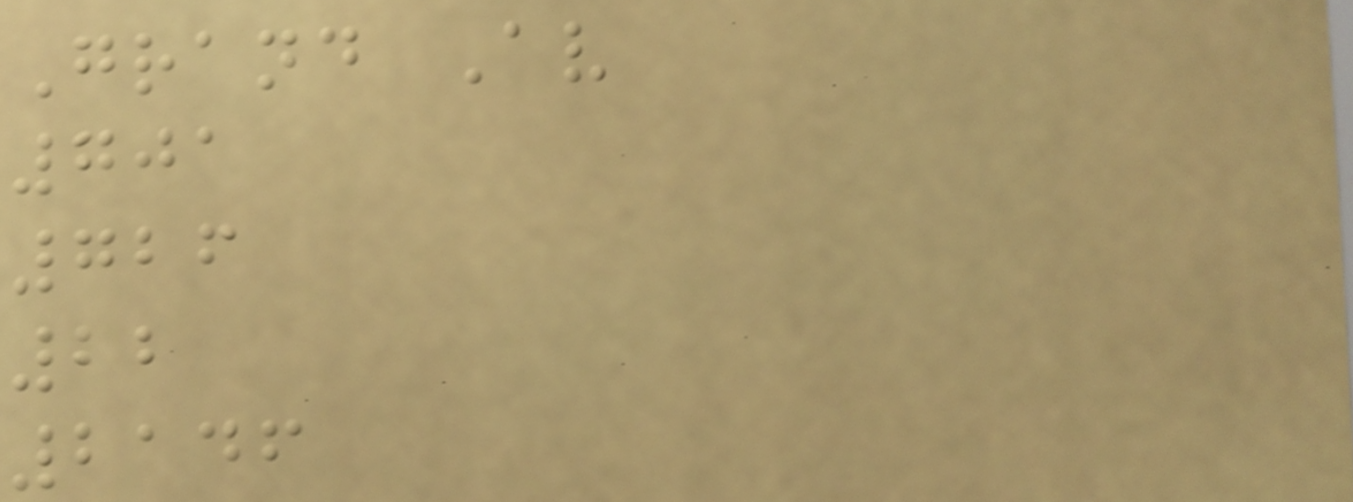Grand Av
701
726
22
2146
